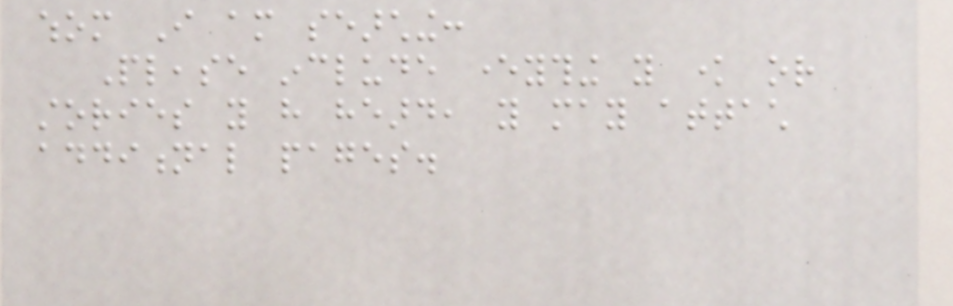whom I am searching:
Please include everything you know or
stories you have heard, you may attach
additional pages.
